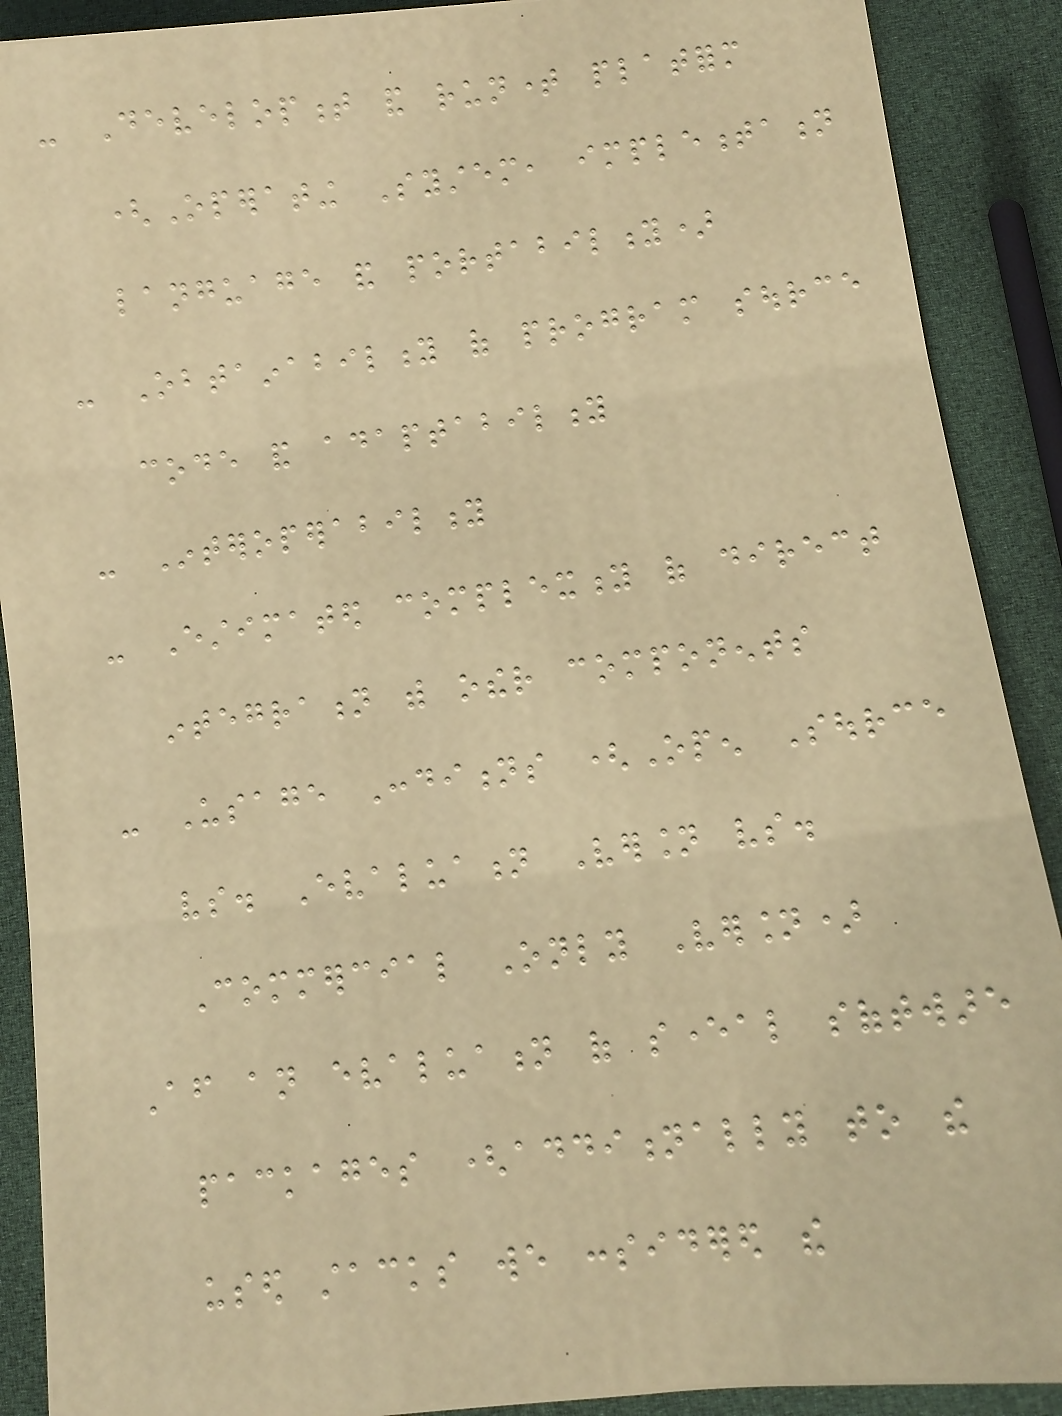- Development and runtime platform
(Operating System, implementation
language and portability)
- Obtainability of program source
code and adaptability
- Interoperability
- Estimated complexity of direct
integration with other components
- Usage Conditions (Open Source
vs. Evaluation Version vs.
Commercial Only Version)
After an evaluation of several software
packages (additionally to the
used stacks we considered the
